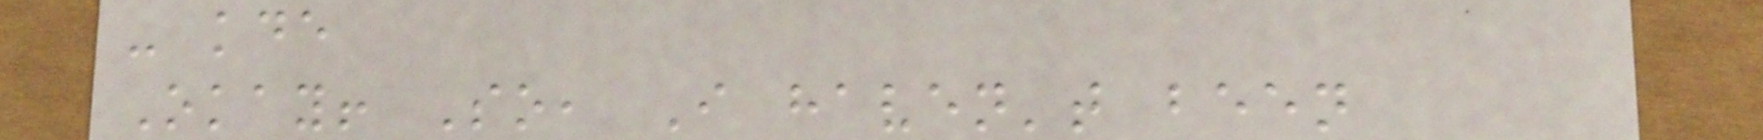- kde
Okay! So, I haven't been
